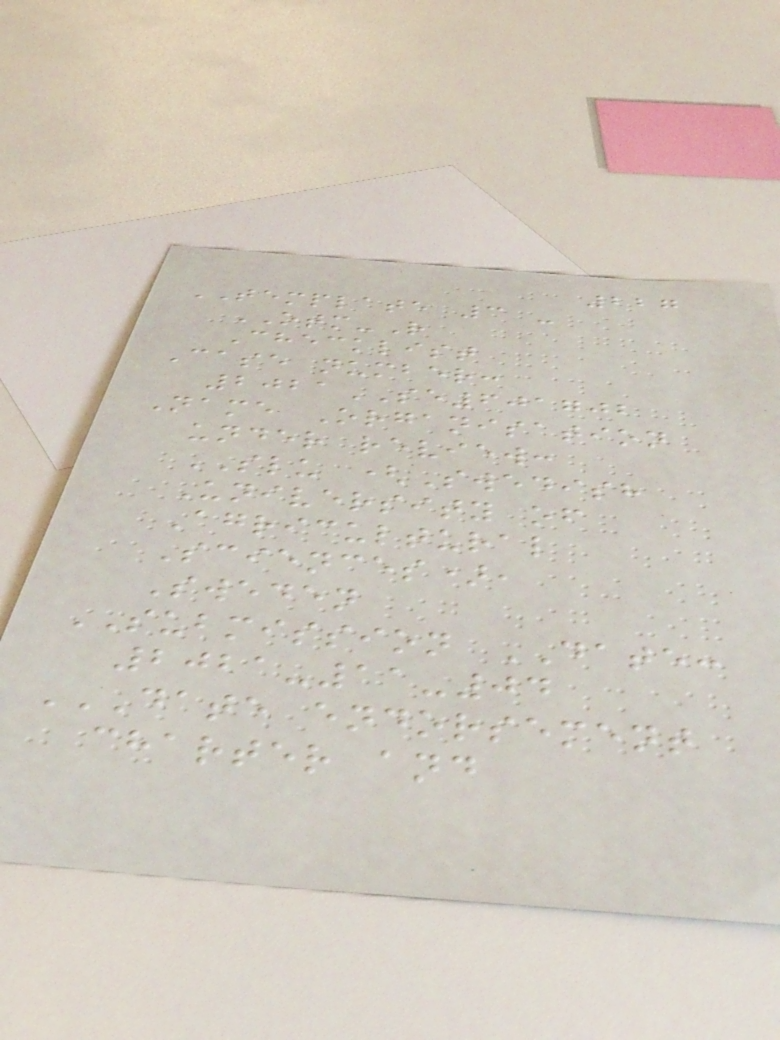227
TEMPLATE 3 -
OTM-R
Checklist
Case number:
2021SE601702
Name Organisation
under review:
SLU (Swedish
University of
Agricultural
Sciences),
Sweden
SUBMISSION DATE:
2021-11-04
DATE ENDORSEMENT
CHARTER AND
